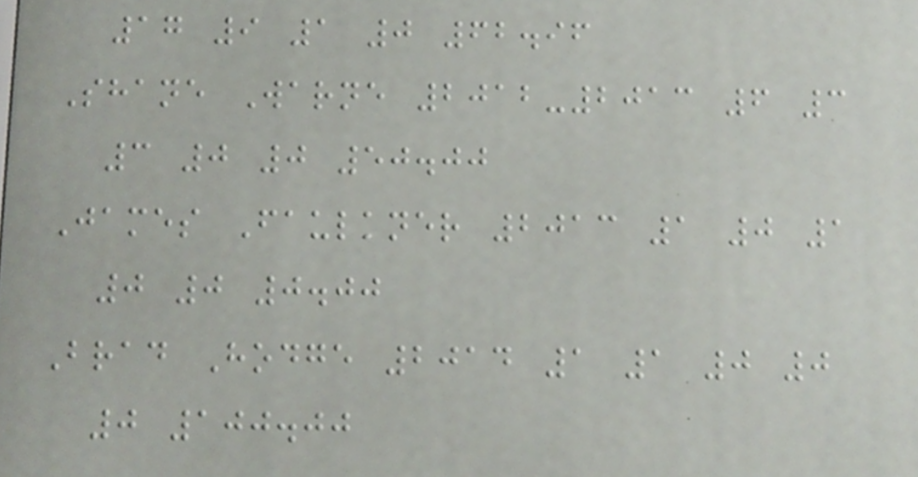17 9 1 0 62.96
Shane Warne 2012-2013 6 3
3 0 0 50.00
James Faulkner 2013 1 0 1
0 0 0.00
Brad Hodge 2014 1 1 0 0
0 100.00
